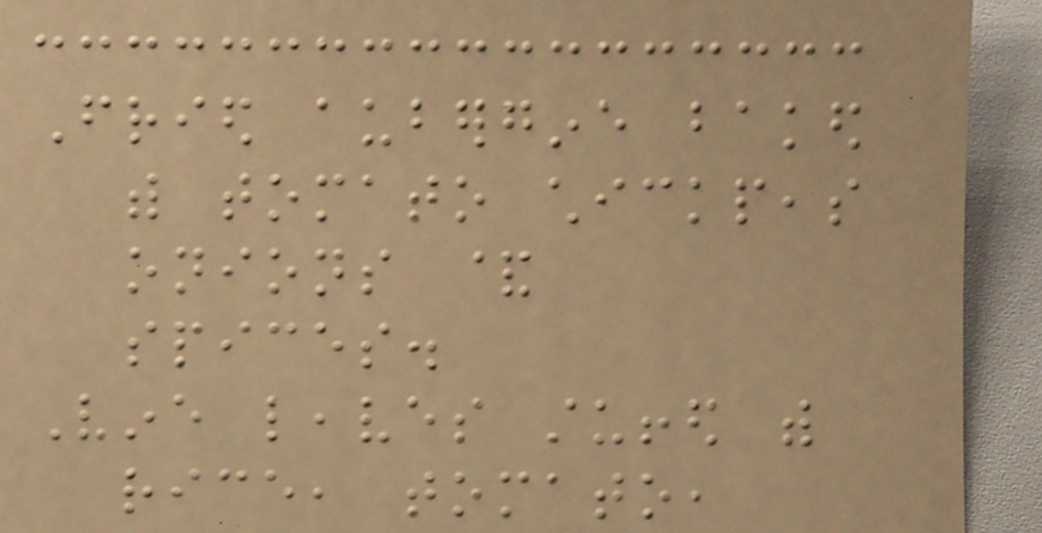Fried aubergine baked
with tomato chickpeas
onions &
spices.
Vine leaves stuffed with
rice, tomato,
